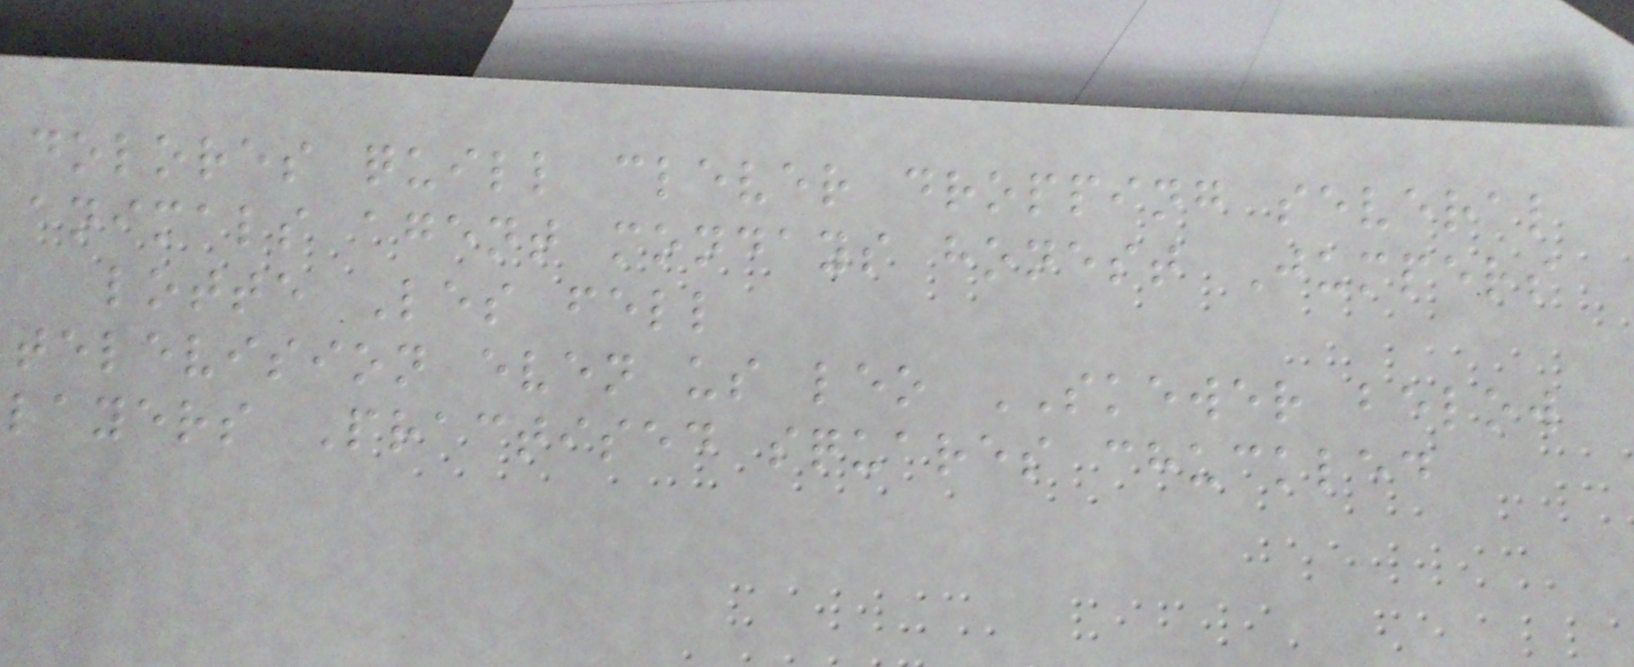dolores quill clever dropping several
animals agent mondays honest Jumpers
lotte Les fell
television even us leo SKEWER below
layers Practised squares chuckled
